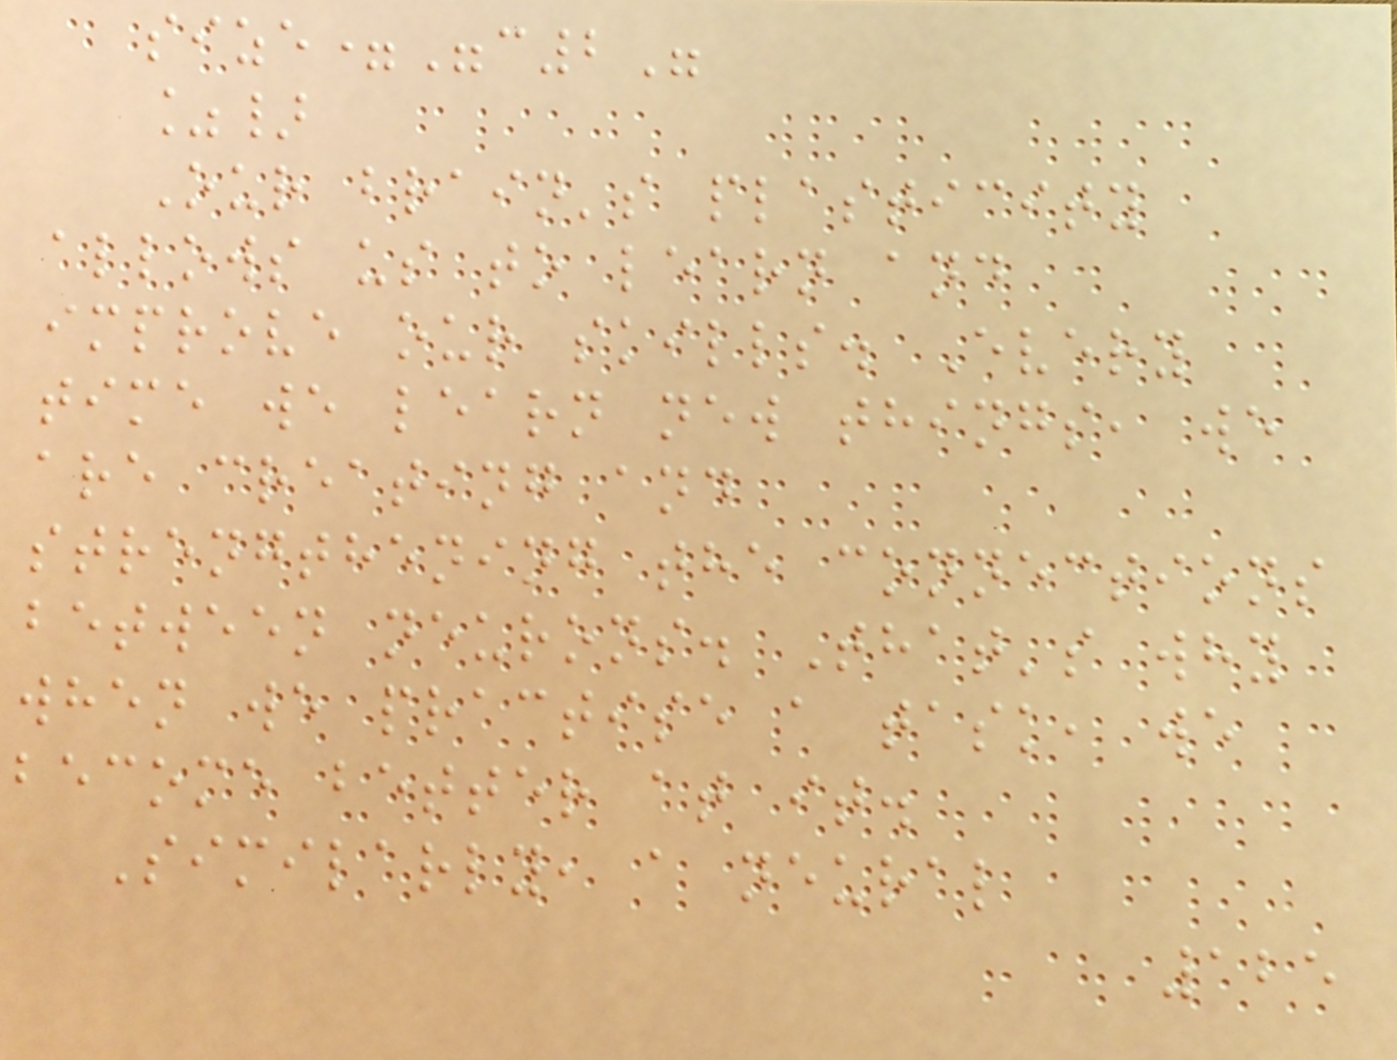size="c2"
%}
Our brain's plasticity
allows us to learn and
improve our skills. Every
time we learn new things, we
are creating and
strengthening the connections
between neurons. That's why
when we practise a task, we
become better at it.
Similarly, a neural
125
